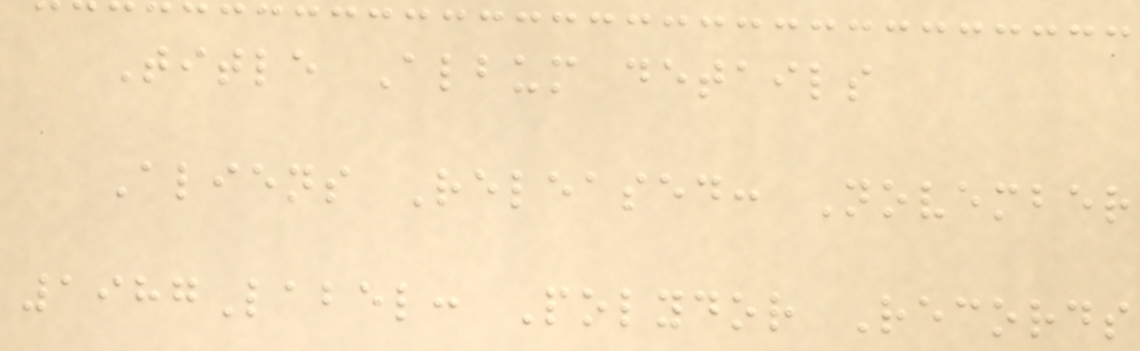Title Album details
Aliens Released: November
1987Label: Polydor Records
